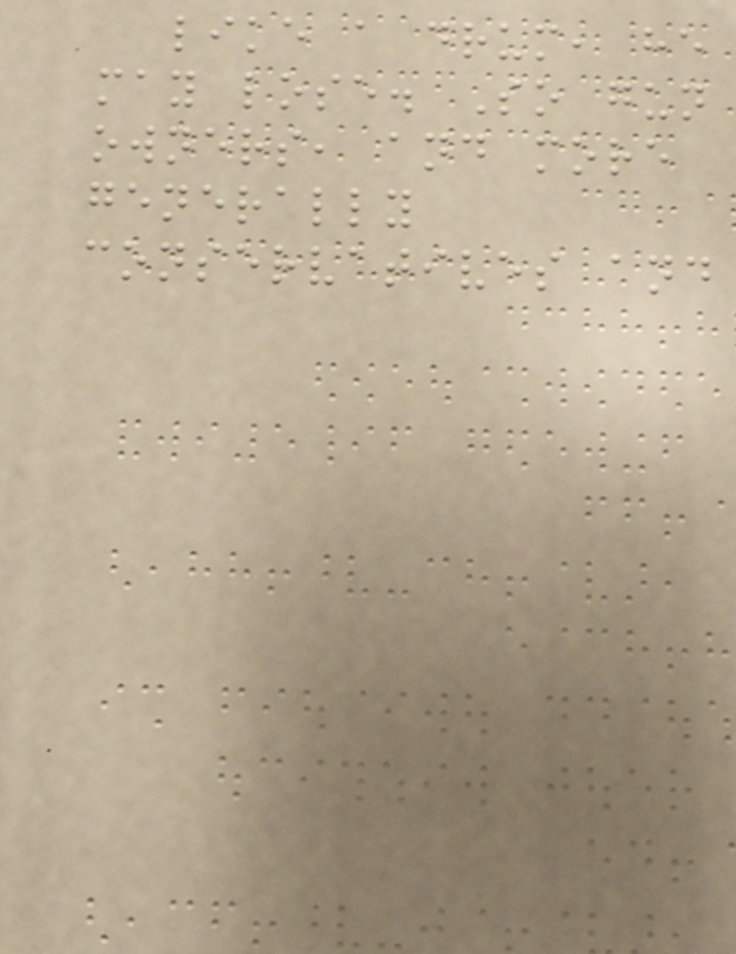like a drum, he
may lose. So gun
owners, and more
generally
conservatives and
